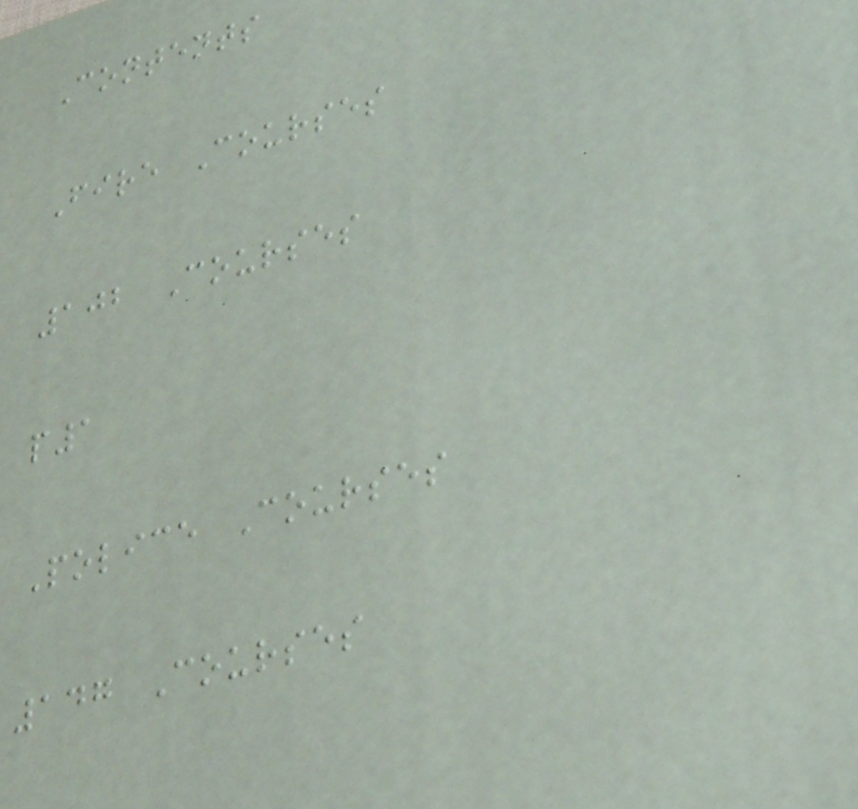Contents
Fire Courses
102 Courses
p1
Police Courses
147 Courses
